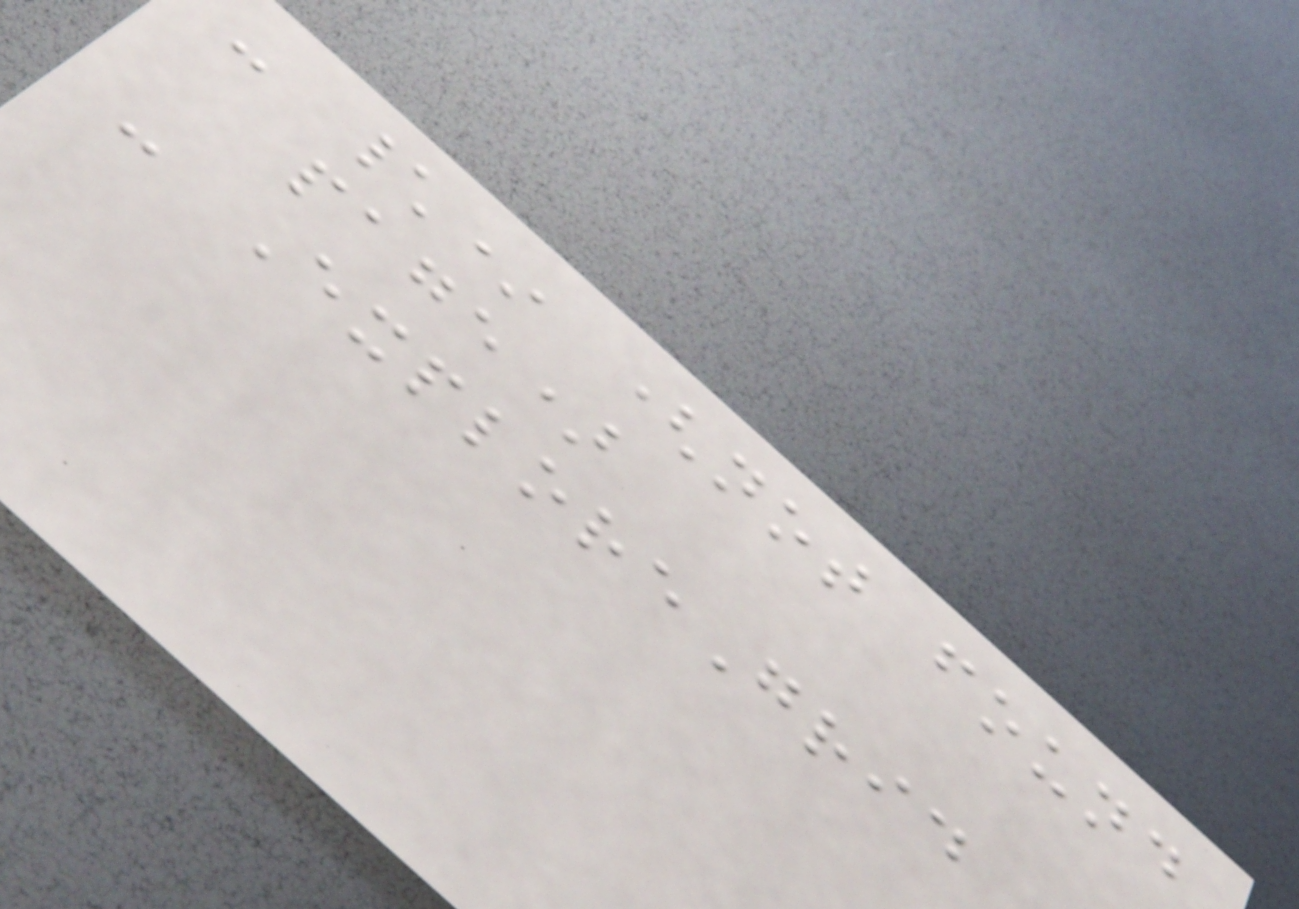- \* (not found
page)
- ExploreGrid
